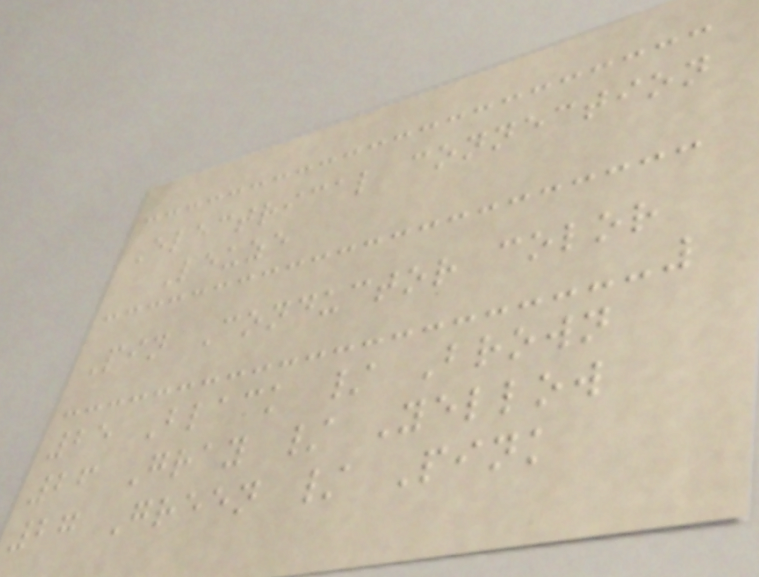Electrical connection
Leuze
Pin Conductor color
25 Black / Brown
26 Gray / Yellow
27 Green / Pink
